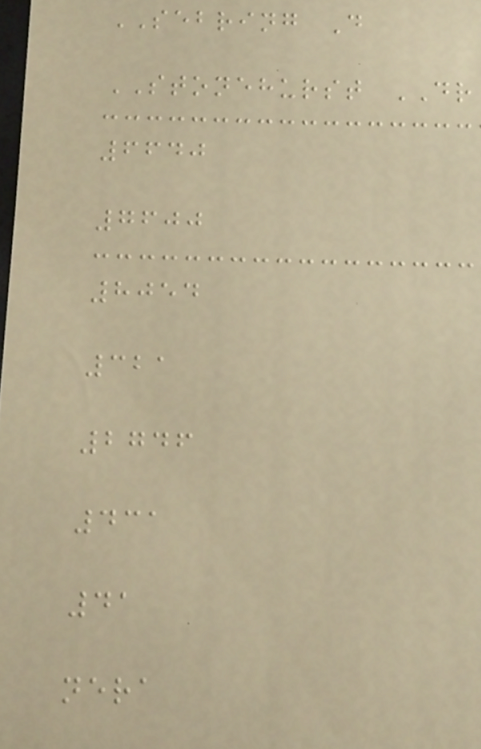SEBRING D
STONEHURST DR
6640
7600
8054
321
2746
431
41
nera
